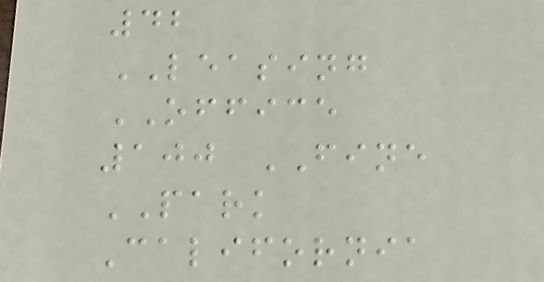42
LEASING
OFFICE
100 FINE
PARK
California
